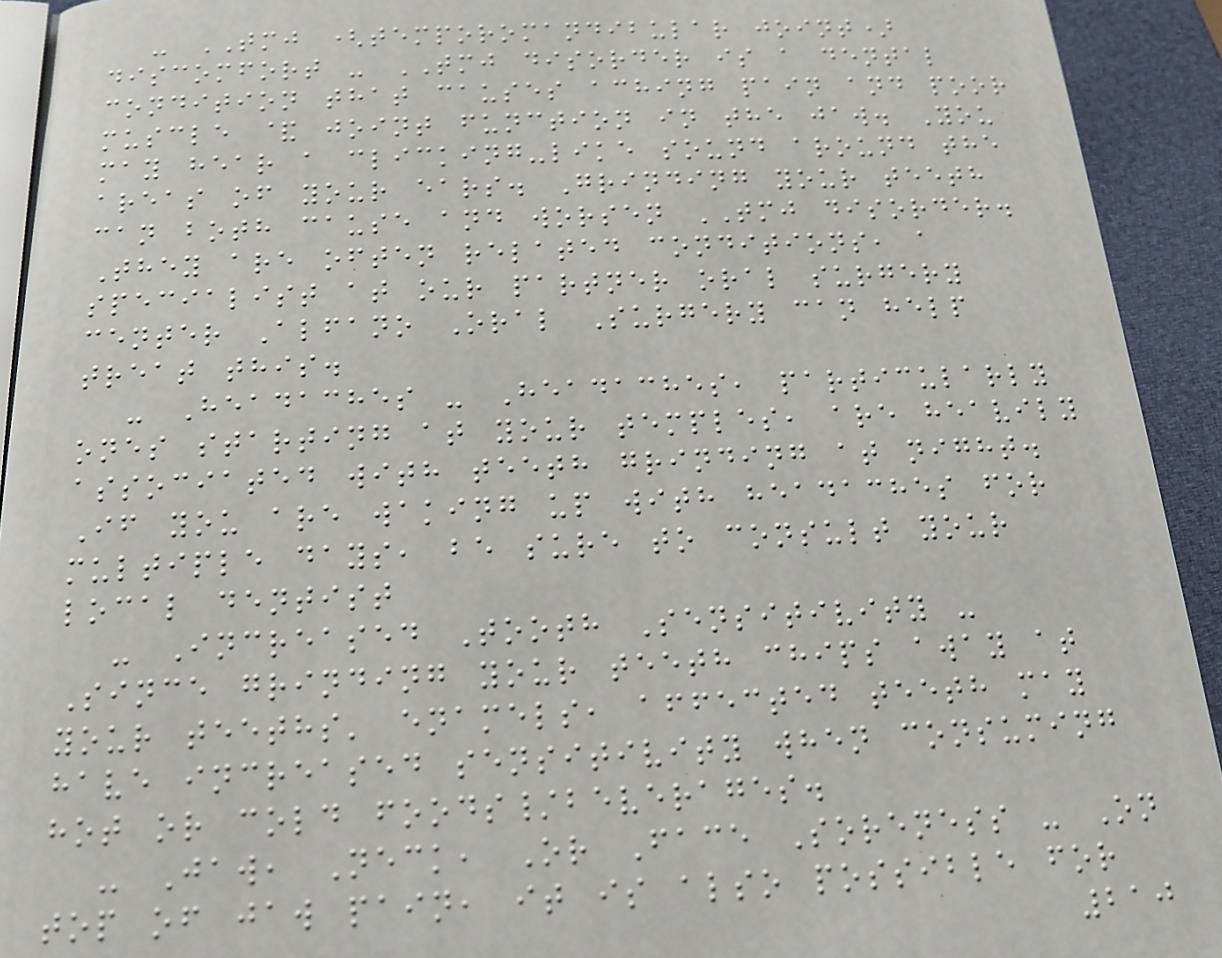- TMJ (temporomandibular joint)
discomfort - TMJ disorder is a dental
condition that causes aching pain and poor
muscle & joint function in the jaw. You
may hear a clicking-like sound around the
areas of your ears. Grinding your teeth
can both cause and worsen TMJ disorder.
They are often related conditions, a
specialist at our partner oral surgery
center Alfano Oral Surgery can help
treat this.
- Headaches - Headaches, particularly
ones starting at your temples, are heavily
associated with teeth grinding at night.
If you are waking up with headaches for
multiple days, be sure to consult your
local dentist
- Increased Tooth Sensitivity -
Since grinding your teeth chips away at
your teeths' enamels, affected teeth may
have increased sensitivity when consuming
hot or cold foods/beverages.
- Jaw, Neck, Or Face Soreness - On
top of jaw pain, it is also possible for
210
